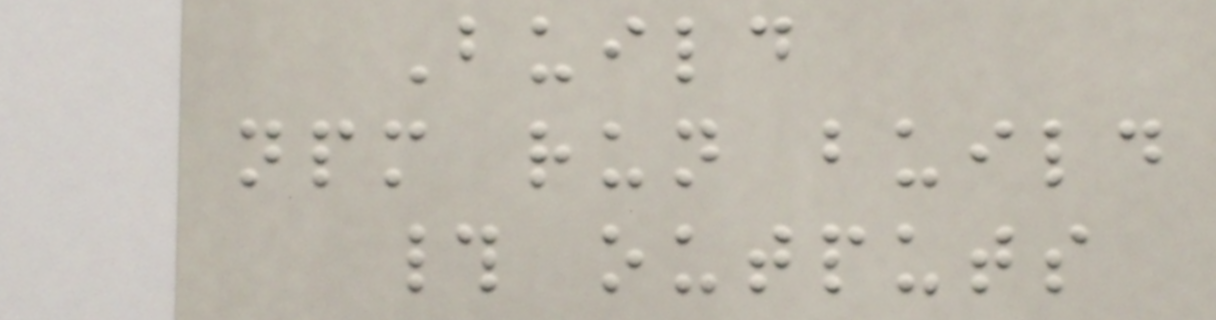Build
npm run build
# outputs
